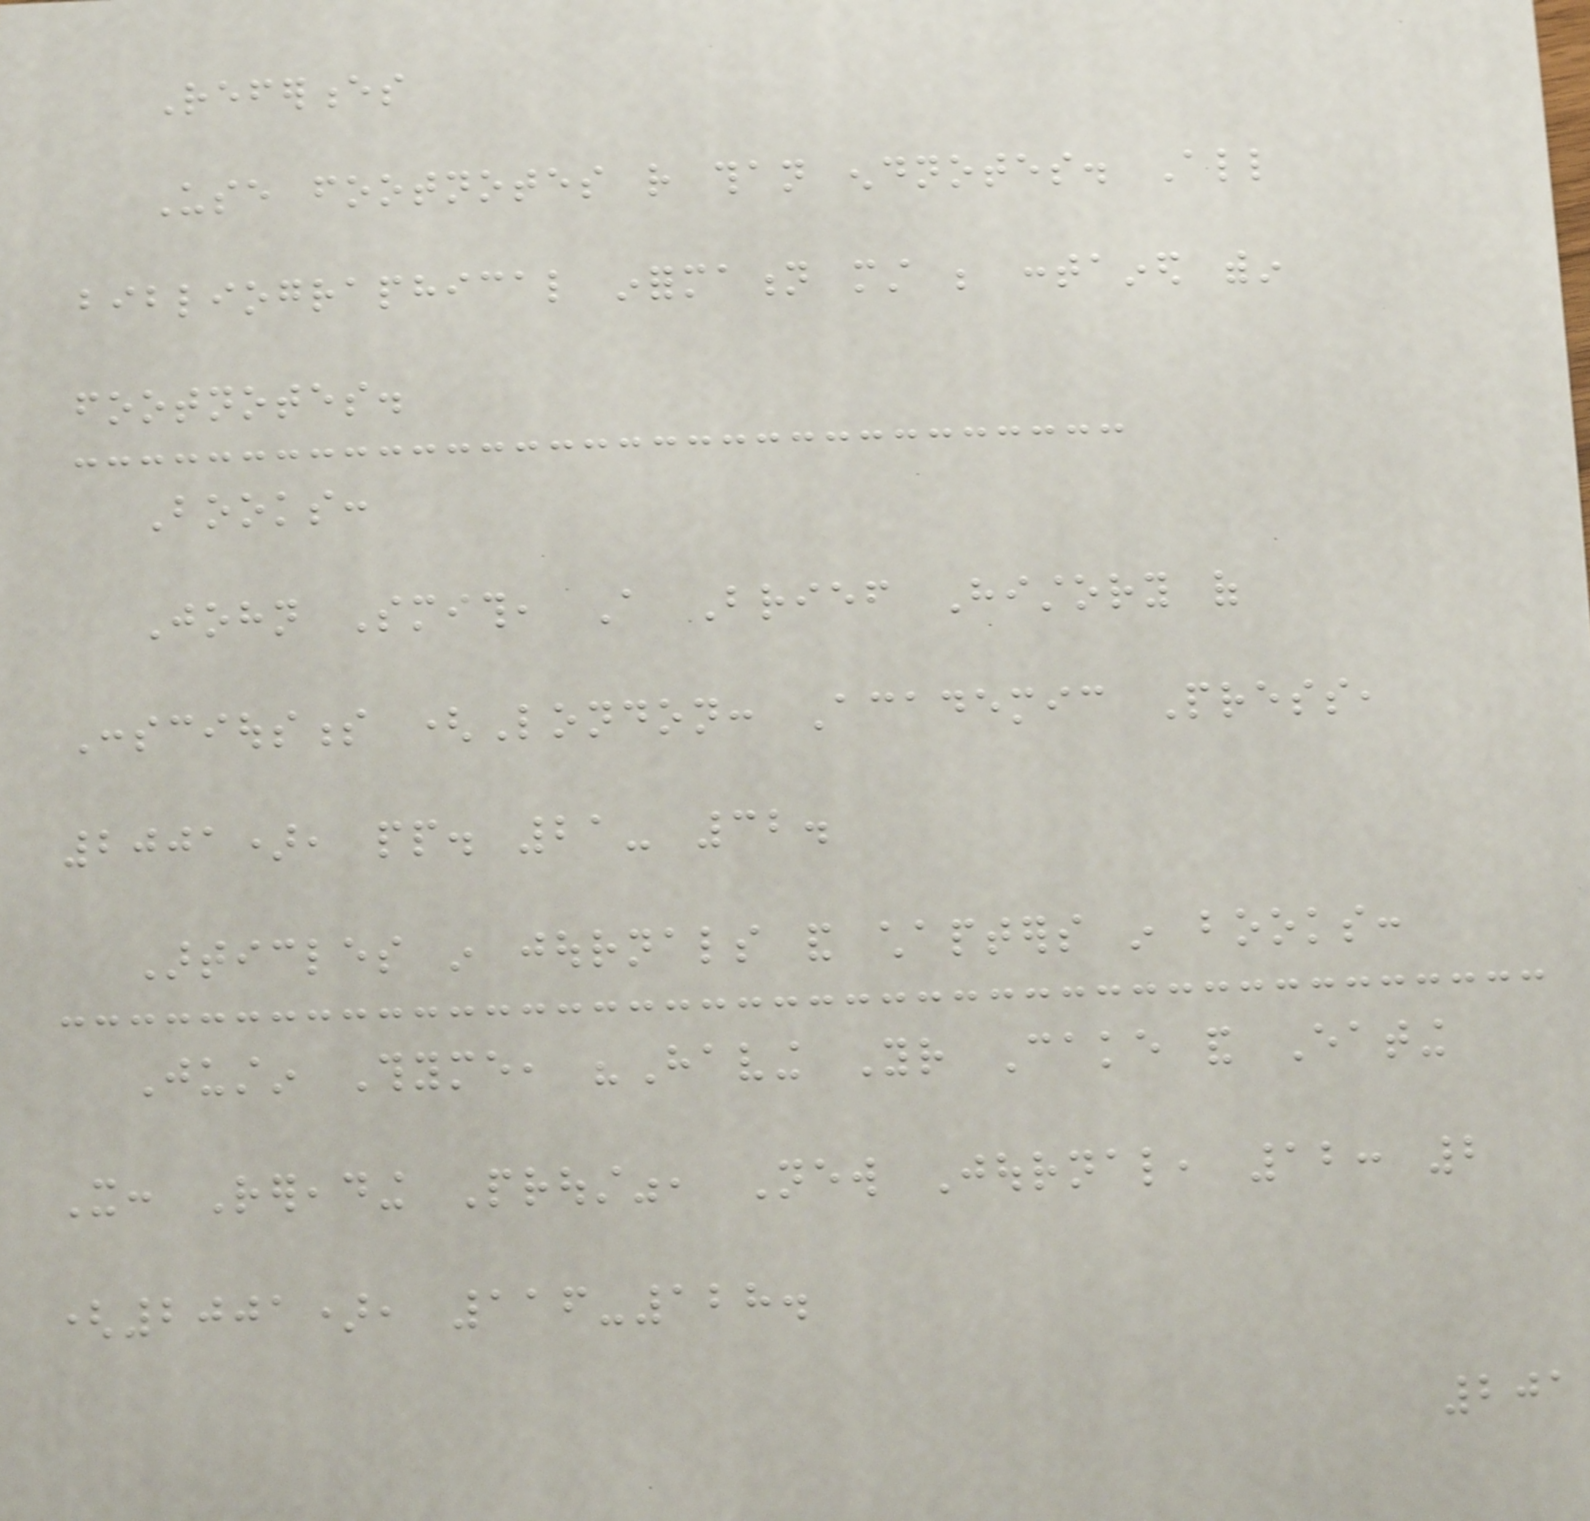References
Use footnotes rather than endnotes. All
bibliographical information must be contained within
footnotes.
Books:
John Smith, A Brief History of
Consciousness (London: Academic Press,
2001), pp. 21- 32.
Articles in journals and chapters in books:
Justin Thyme, "Having Your Cake and Eating
It: Rereading Proust", New Journal, 12: 2
(2001), 116-128.
201
